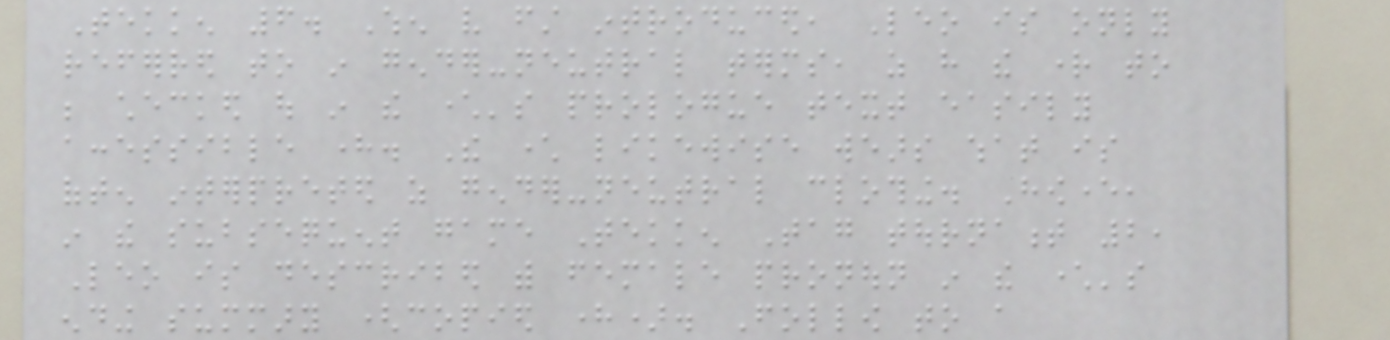Tekken 6. When very first introduced, Leo is only
referred to in gender-neutral terms, as have the right to
be checked out in the character's prologue text easily
accessible here. The character likewise wears what is
often interpreted as gender-neutral clothing. However,
in the subsequent game Tekken Tag tournament 2,
Leo is described with female pronoun in the character's
ending summary (copied here). Follow to a
